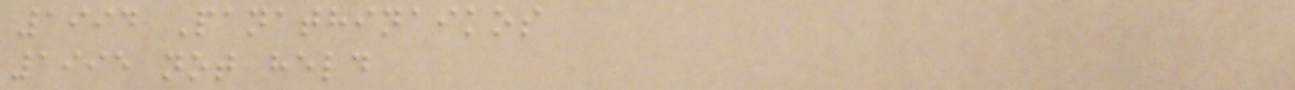1994 Panathinaikos
1995 not held
